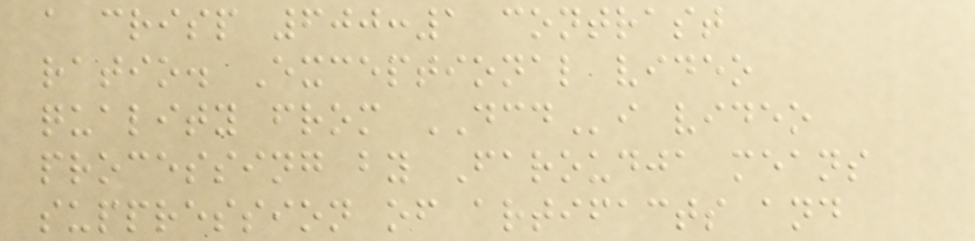a crisp 600:1 contrast
ratio. Exceptional video
quality from DCDi video
processing by Faroudja means
suppression of artifacts and
